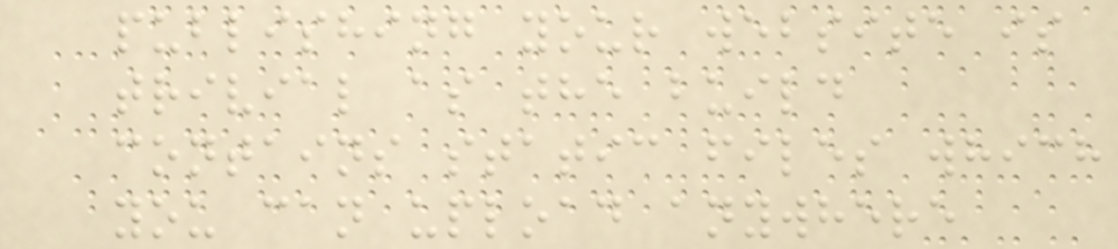publishing your website is
trivial as the build
contains static files which
you can upload anywhere
